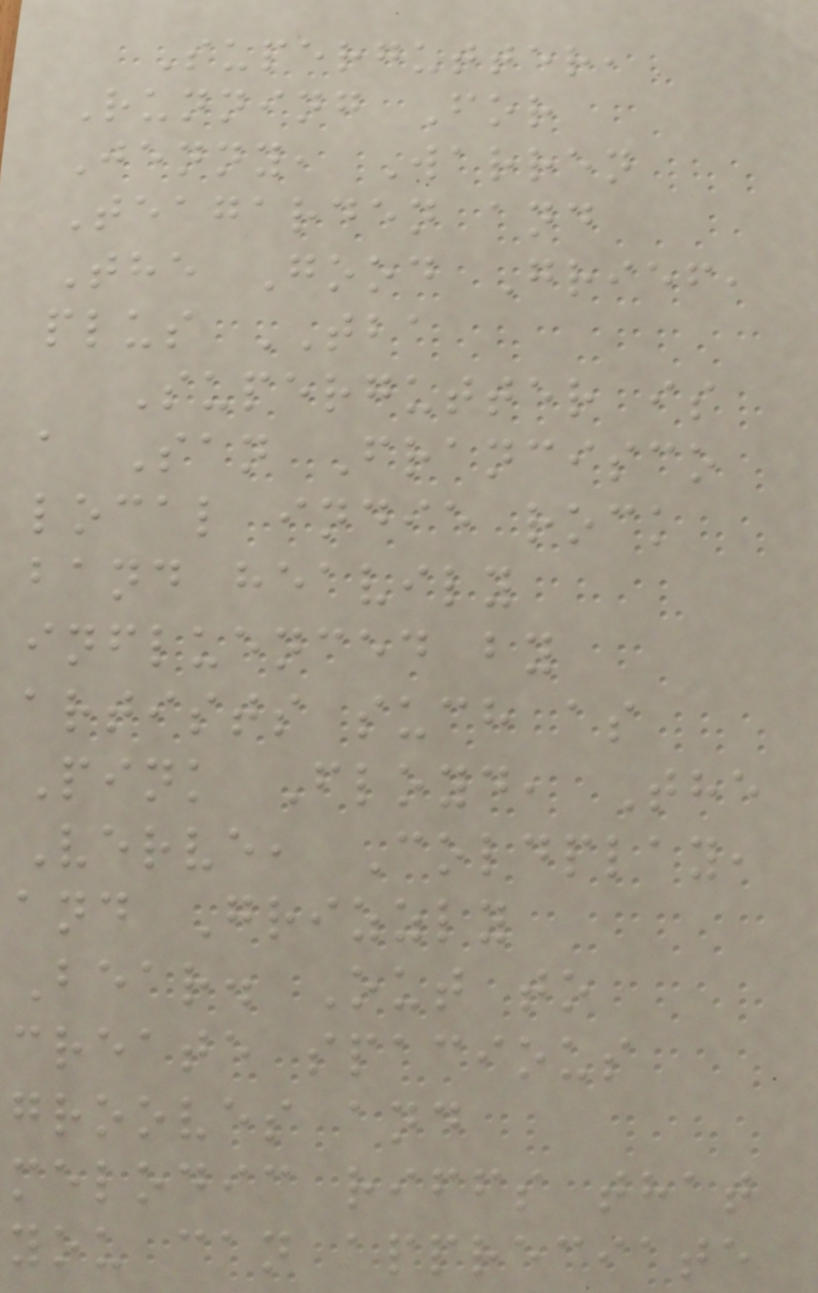Supergutter,
Running For
Jenny, Warren
Teagarden and
The Good Grief,
plus TBA
Supergutter is
a San Francisco
local indie rock
band heavily
influenced by
artists such as
Pink Floyd, The
Verve, Coldplay,
and Grizzly
Bear. Out to
create spacious
grooves and
melodic riffs that
you can appreciate
